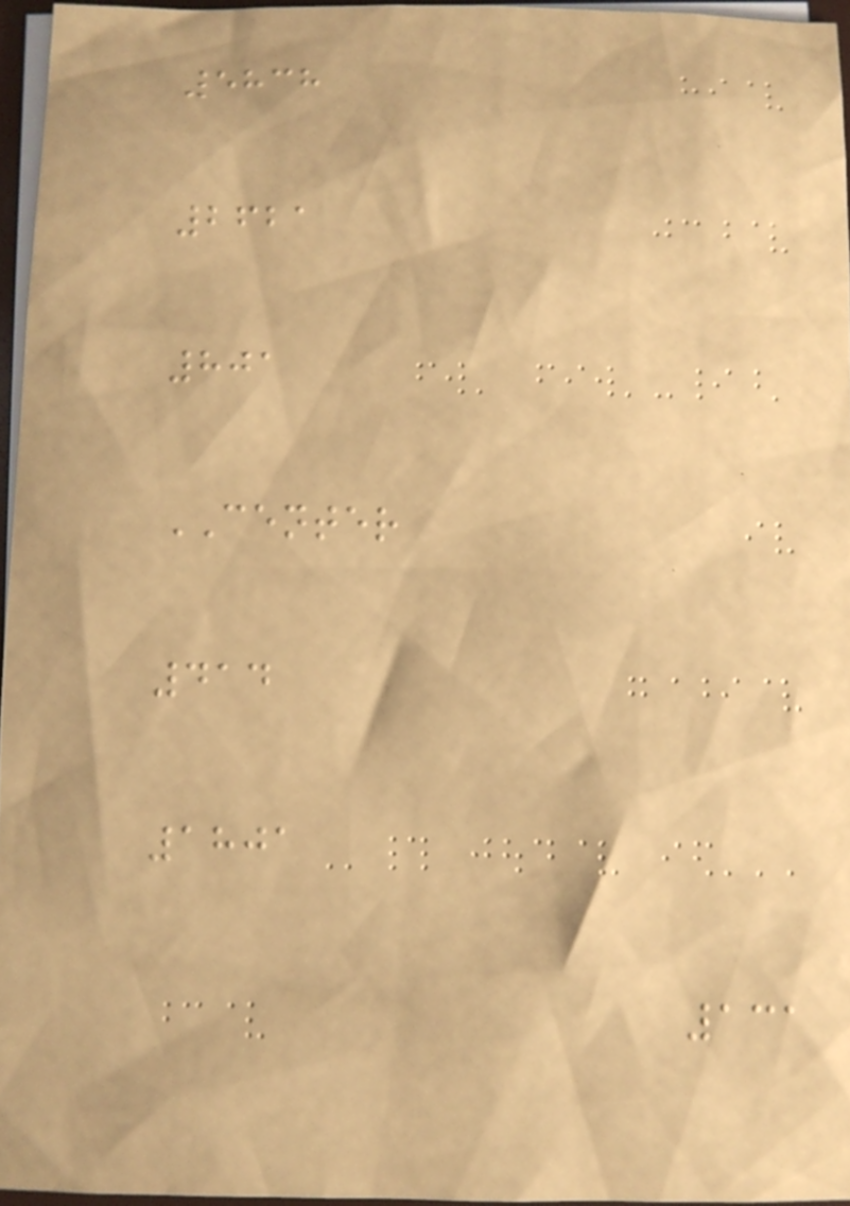5838
2621
801
CENTER
414
1801
131
